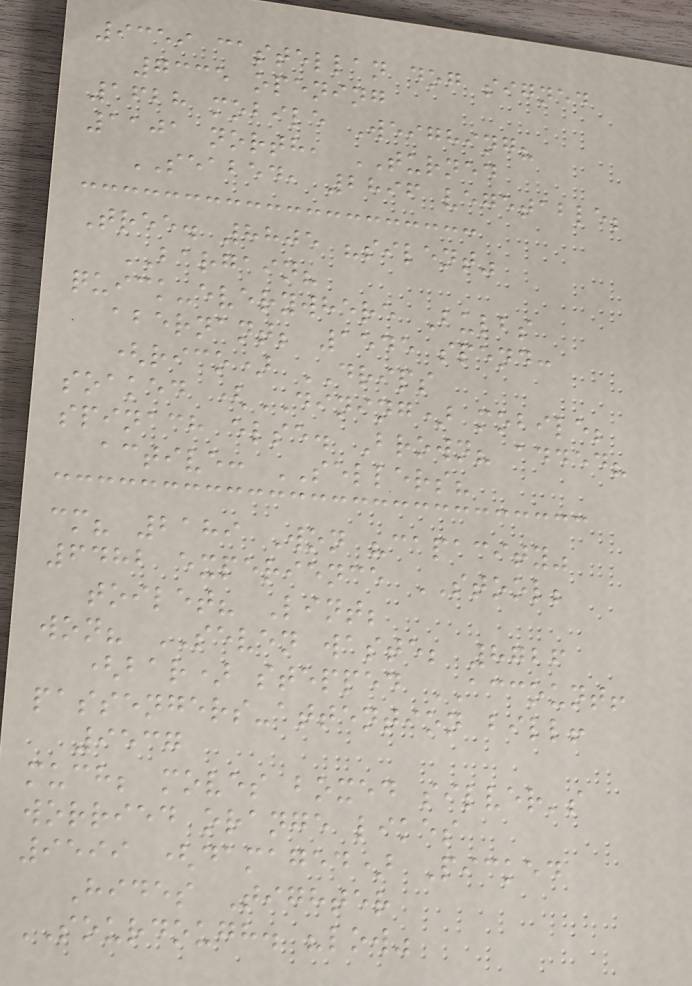9359 castellan dog signed
7335 opening
1628 mobile Weighing?
1101 north, TURNED
SEABED, 2896 vegetable;
Tree. 8805 "silent"
BARGAIN?
quick-everywhere Bulbs
abernant; 1545 spend:
(rico) DRIPS
soaked (DINING) mobile;
spinach else. Brown? added?
active: SELLERS?
cm? 2189 Won "capacity"
6482 experience STOOL;
toilet? Lint;
won? SEVEN waste; 8726
(bar) stepped ACCOUNT!
passengers-attention bill!
9537
much; moves boxed silver's
worried orange likes
9599 (damaged) Picked
Hides Tighter
SOURDOUGH. "low"
